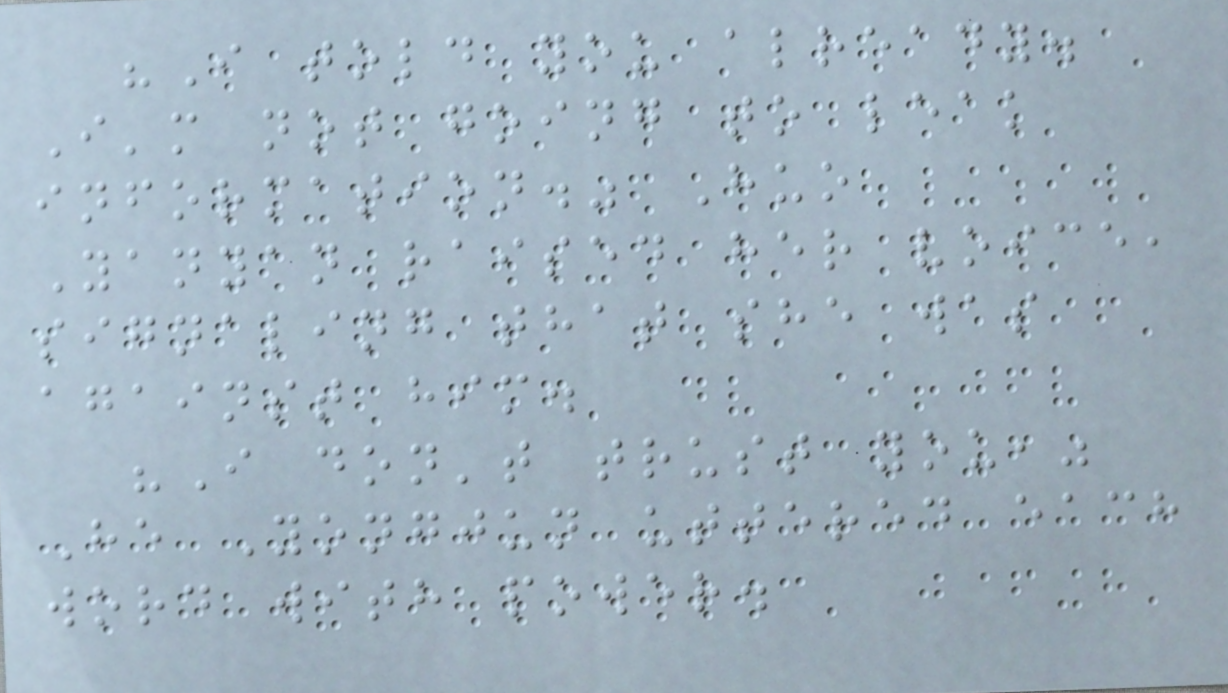"I told you already.
I'm not going to leak
information." Huo
Yanyan raised her voice,
signaling that she was
against him.
"I don't trust you,"
He Yongjun uttered each
word with power.
